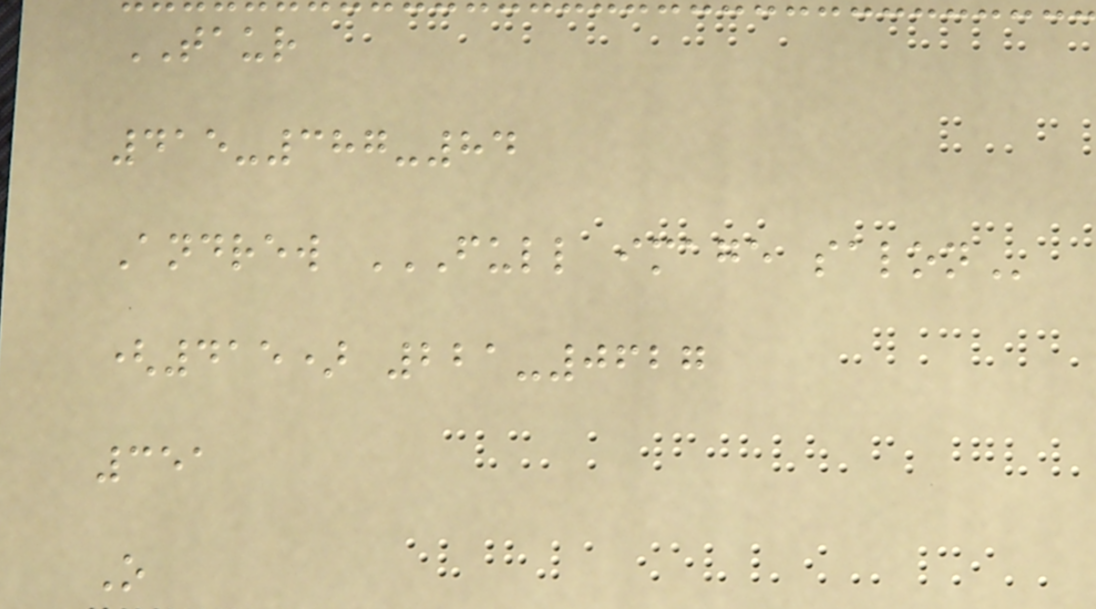TAUR
415-387-84
Andrew FULL IMAGE SALON
(415) 221-0627
351
O
